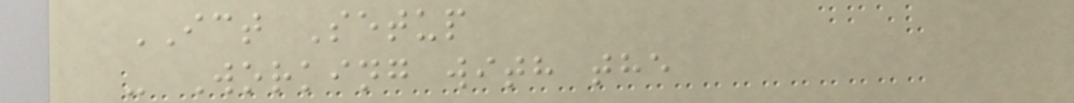ICT Setup
- Working with the
